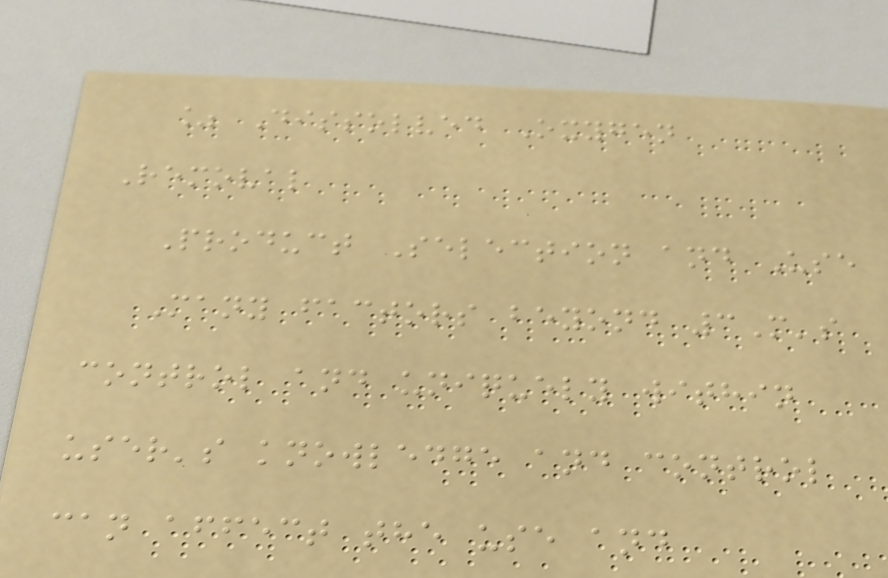% Dissolved Oxygen
Removal
Product Selection and Use
Many factors beyond 3M's
control and uniquely within
user's knowledge and control
can affect the use and
